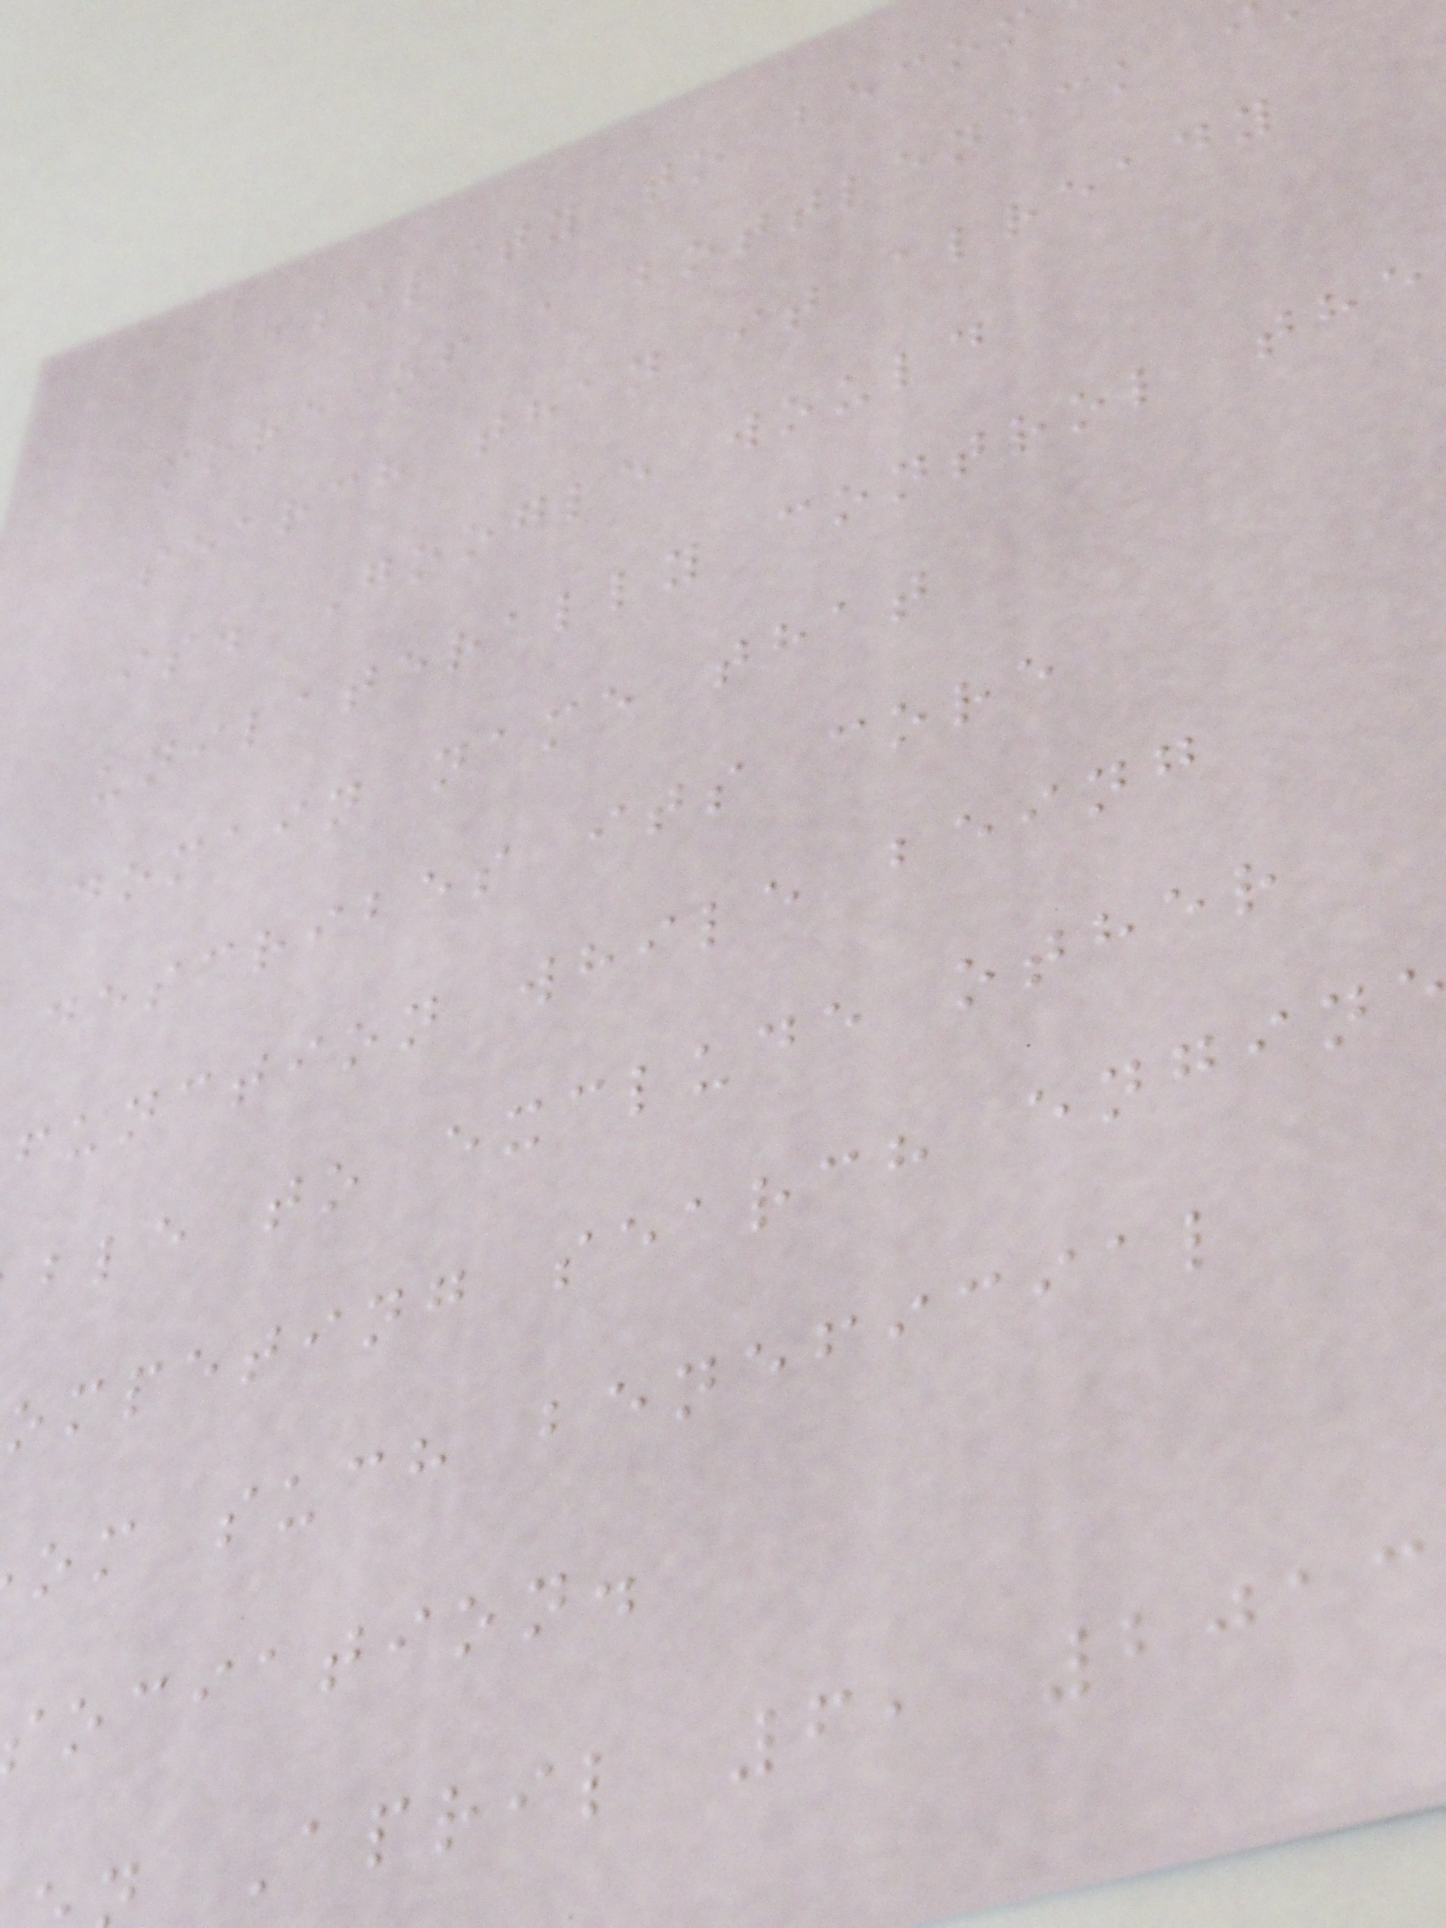ability to becom
more of a bottleneck
search than it already
is. Google would
unilaterally control the
domain name that
describes its core
function while being
ble to exclude other
ompeting search engin
om such beneficial
ociation.
April 6, 2013
